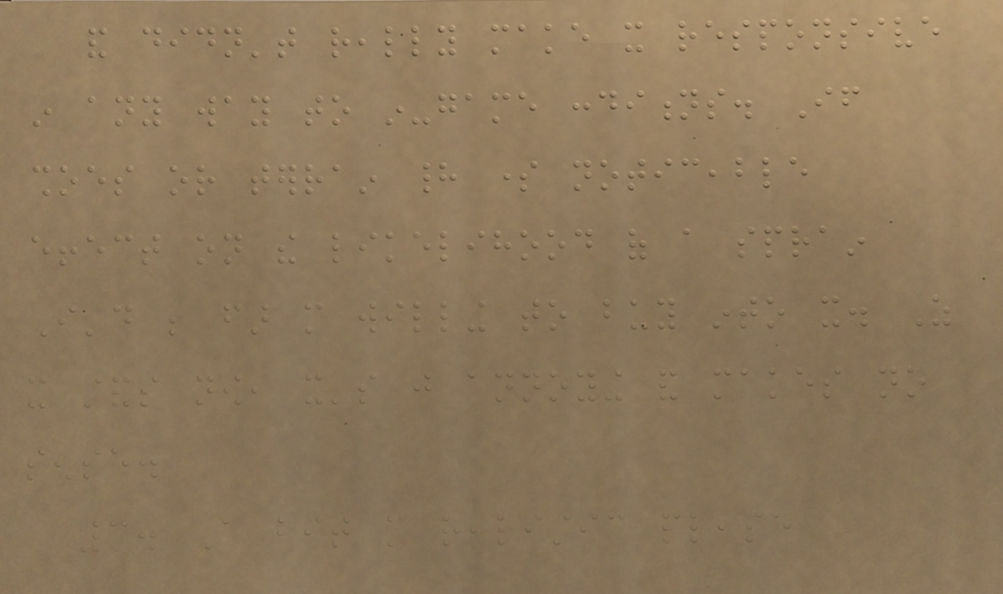and didn't really make it responsive
in any way to in-game conditions. If
shoes or terrain had some noticeable
effect on the likelihood of a sprain
I'd be far more willing to buy into it. As
it stands now, it's just annoying and makes no
sense.
3. A bit more realistic please
